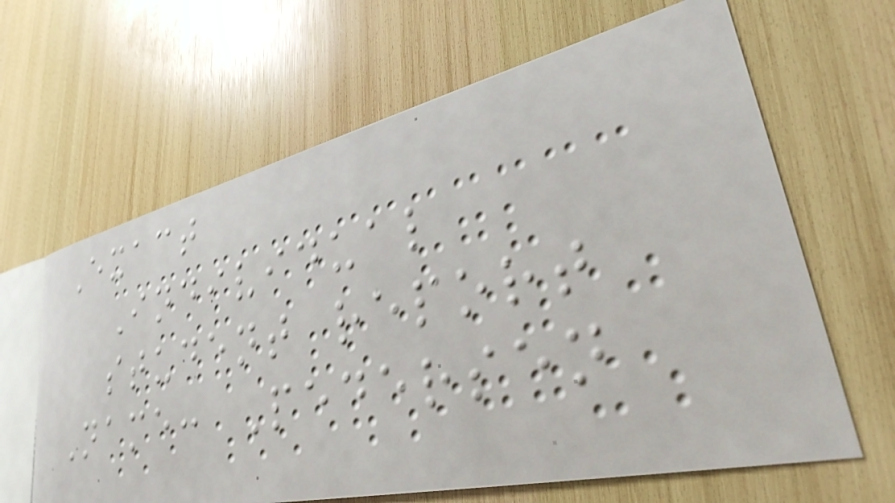Exact
Individual
student report
Name: Pedersen
